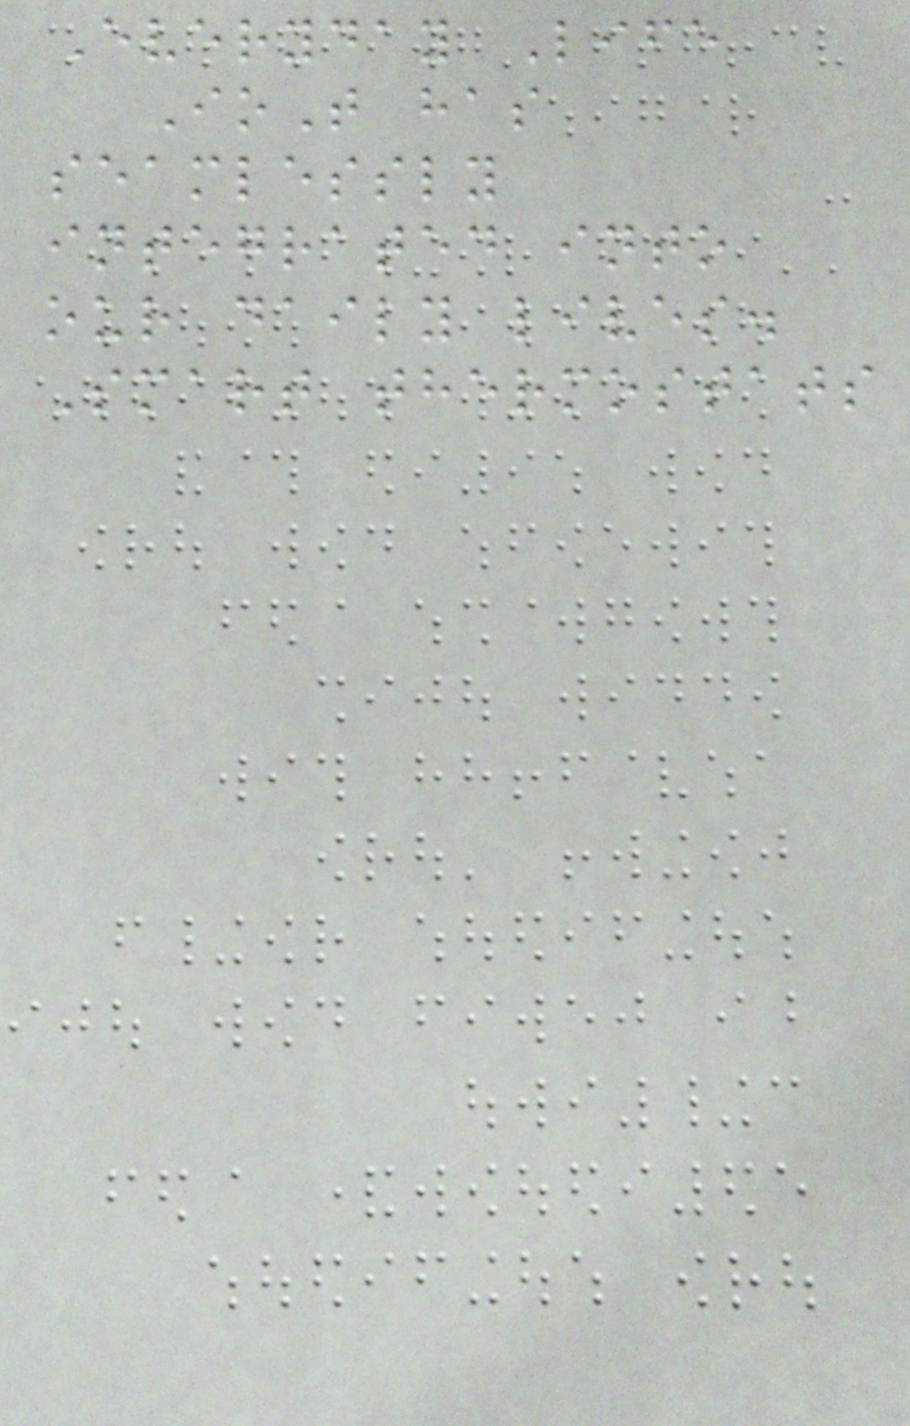Everyday Life
IoT has
seamlessly
integrated into
our daily lives.
Smart thermostats
